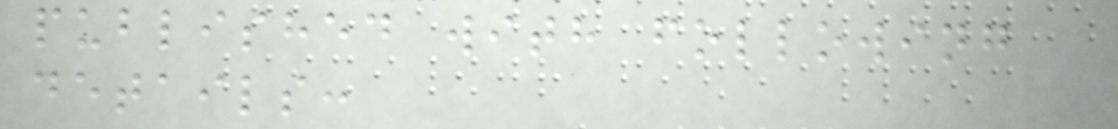published with following
details:
